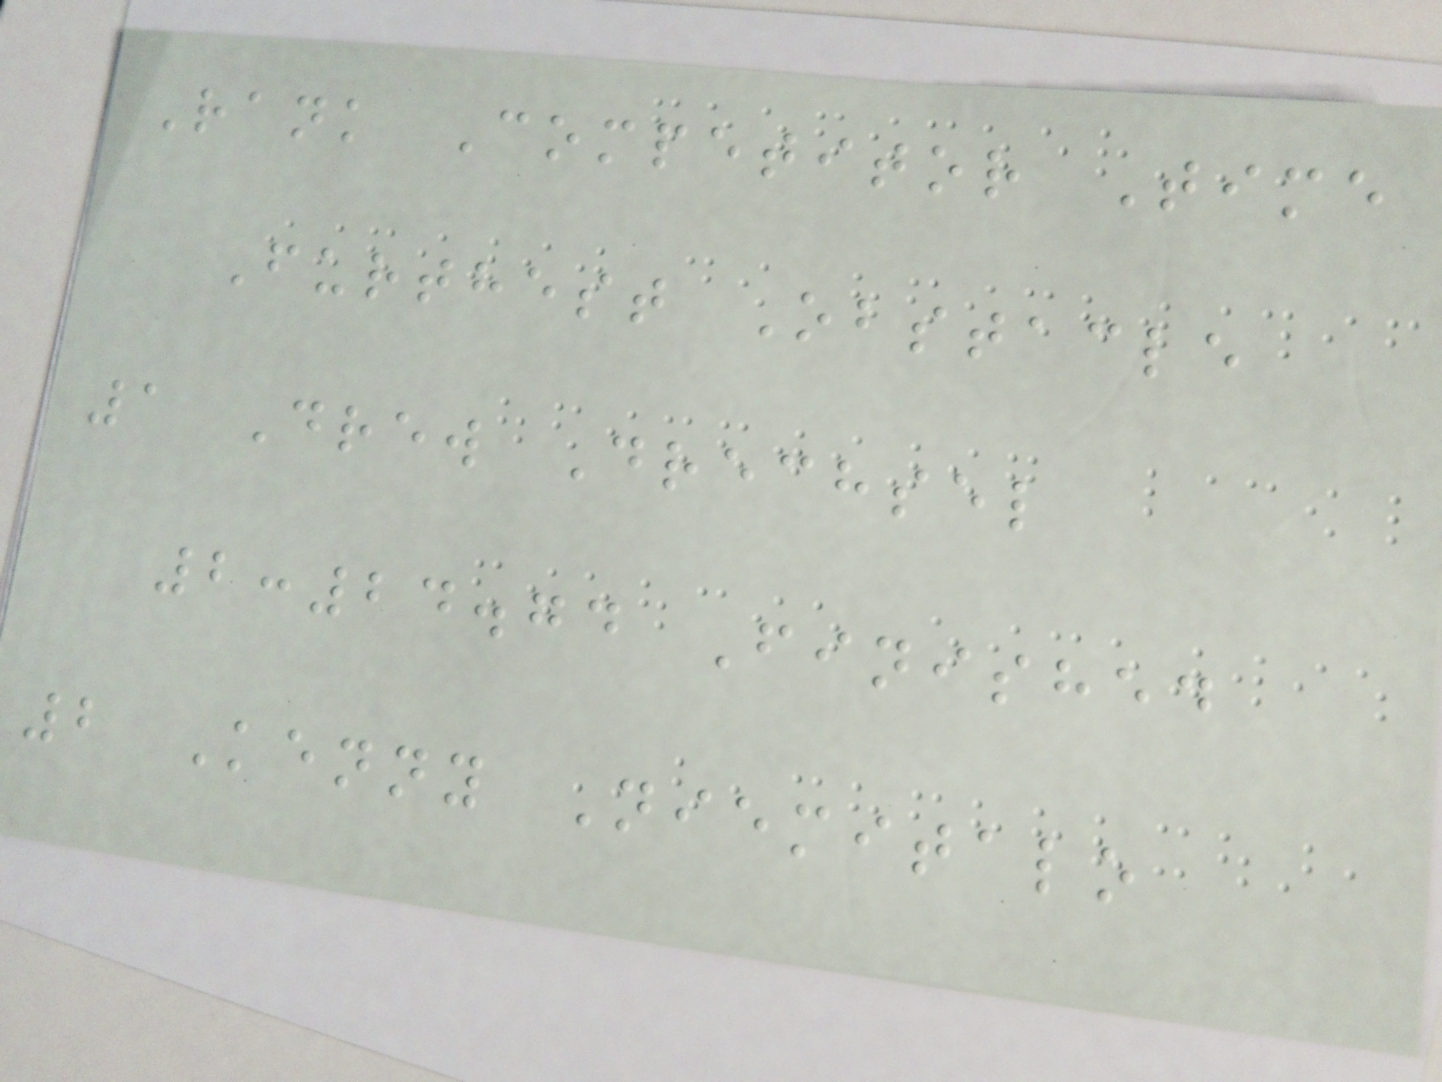Rank Competitor Time
Furthest Obstacle
1 Drew Drechsel
2:24.74 Finished
2 Kenny Niemitalo
